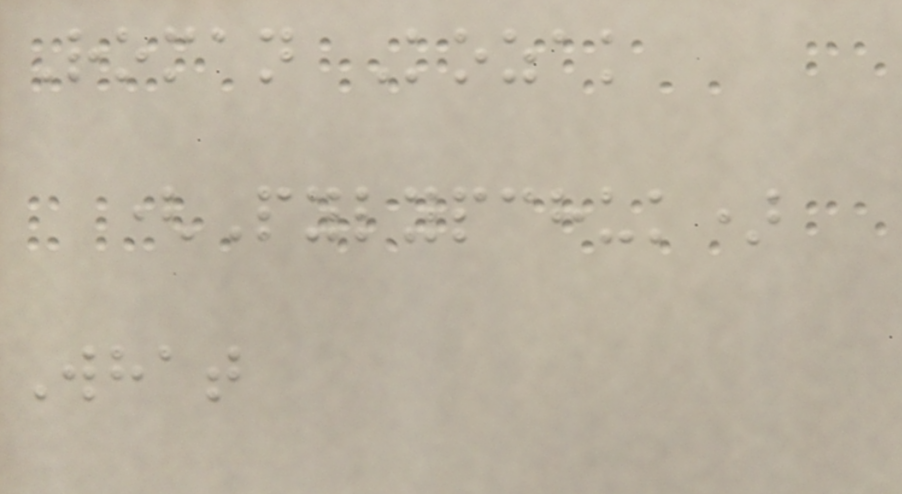Roman Kozak
(Pylypchuk)
What
